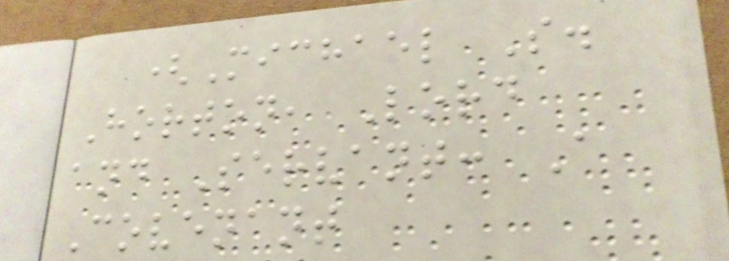(Michael S.
Horton, Lord
and Servant: A
Covenant
